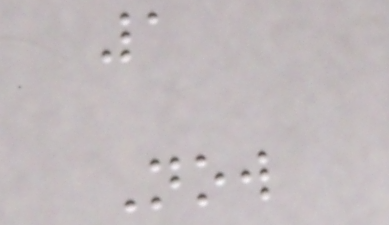1
Now
